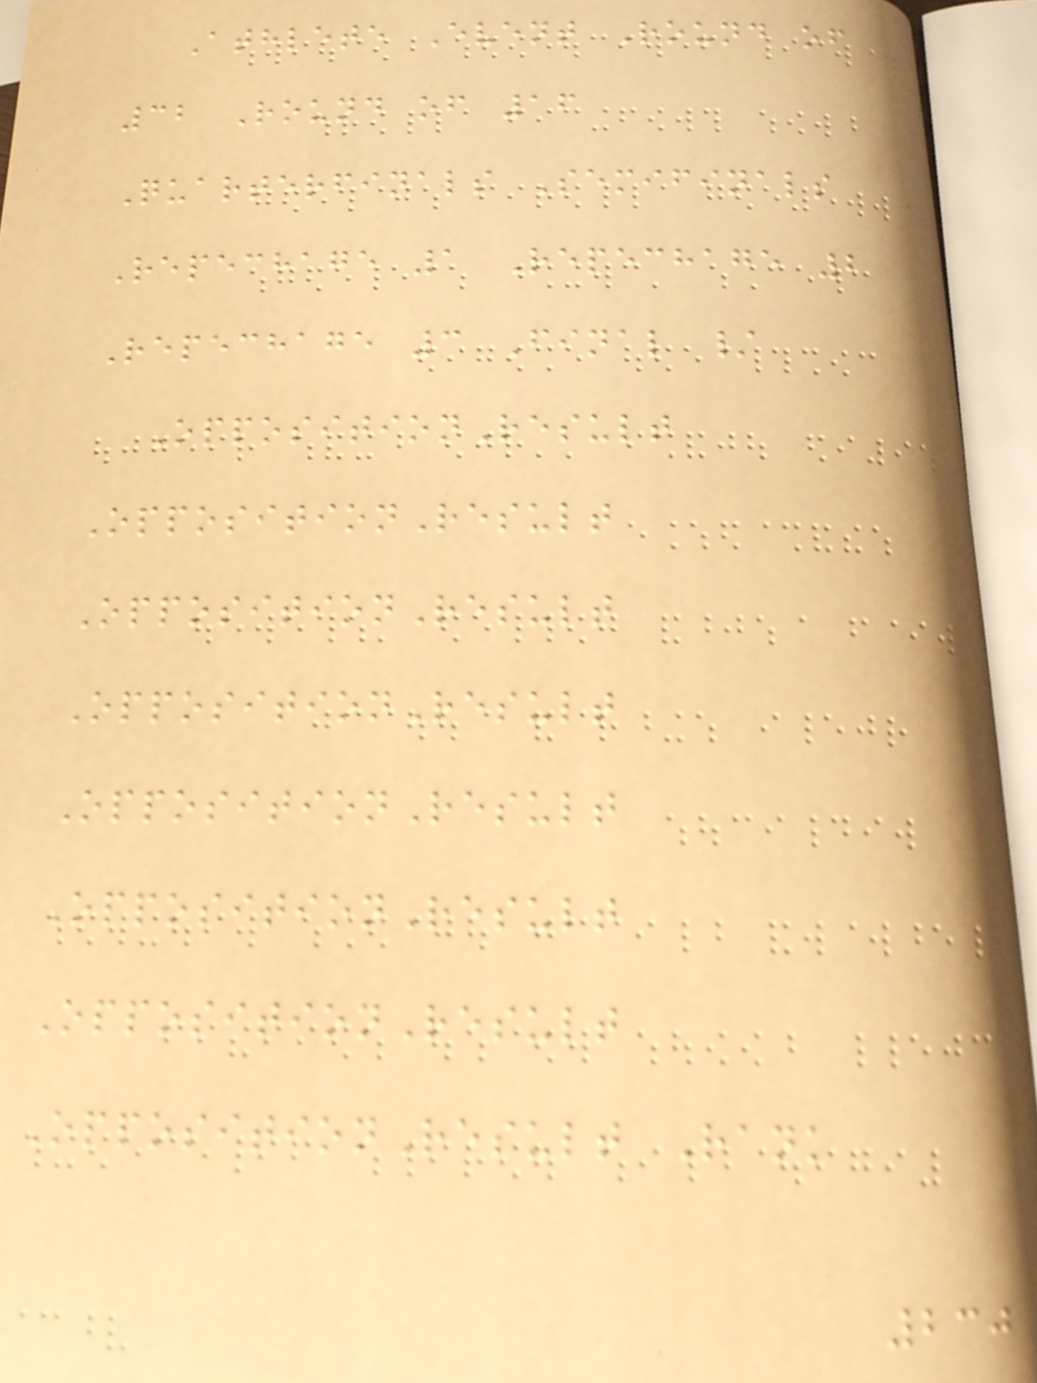Athlete Event Round of
32 Round of 16
Quarterfinals Semifinals
Repechage 1 Repechage 2
Repechage 3 Final /
OppositionResult
OppositionResult
OppositionResult
OppositionResult
OppositionResult
OppositionResult
OppositionResult
OppositionResult Rank
230
